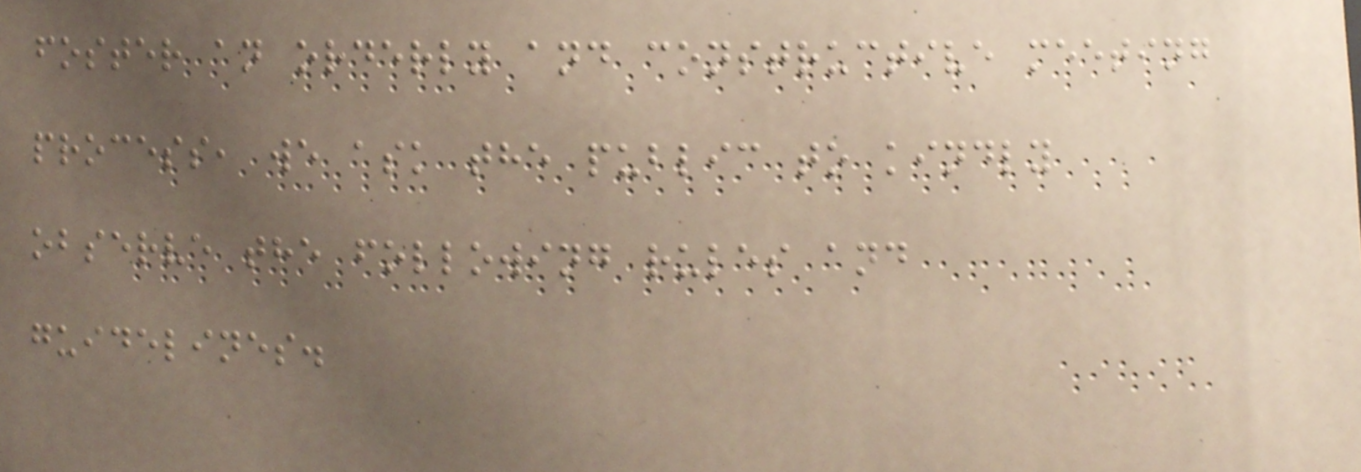foster an orderly and constructive meeting
process, we ask the public to kindly
observe the following rules and
guidelines.
